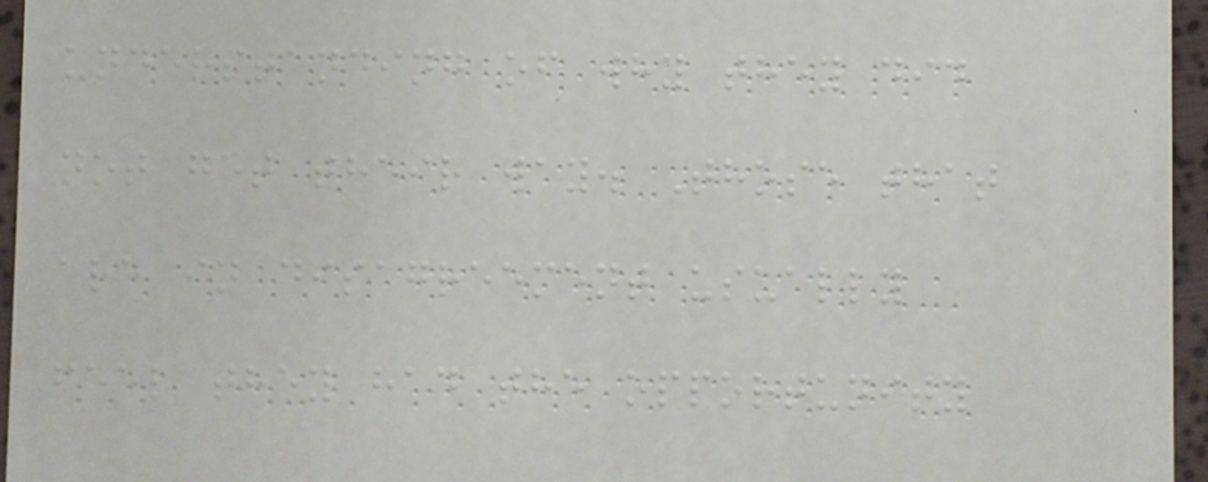understanding of why they did
not get their way. Those that
are in disagreement usually
feel they had the opportunity
